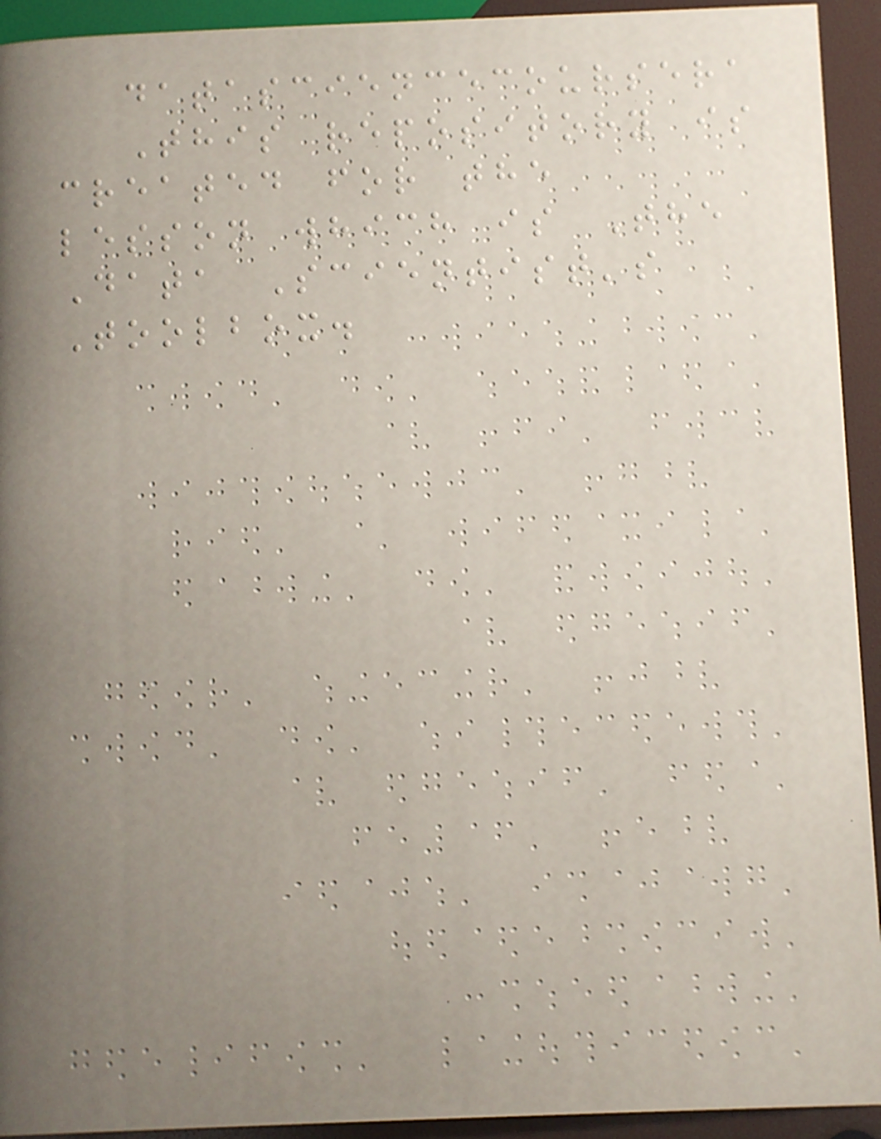datasciencecoursera
This repository is
created for the
lesson which is The
Data Scientist's
Toolbox.
